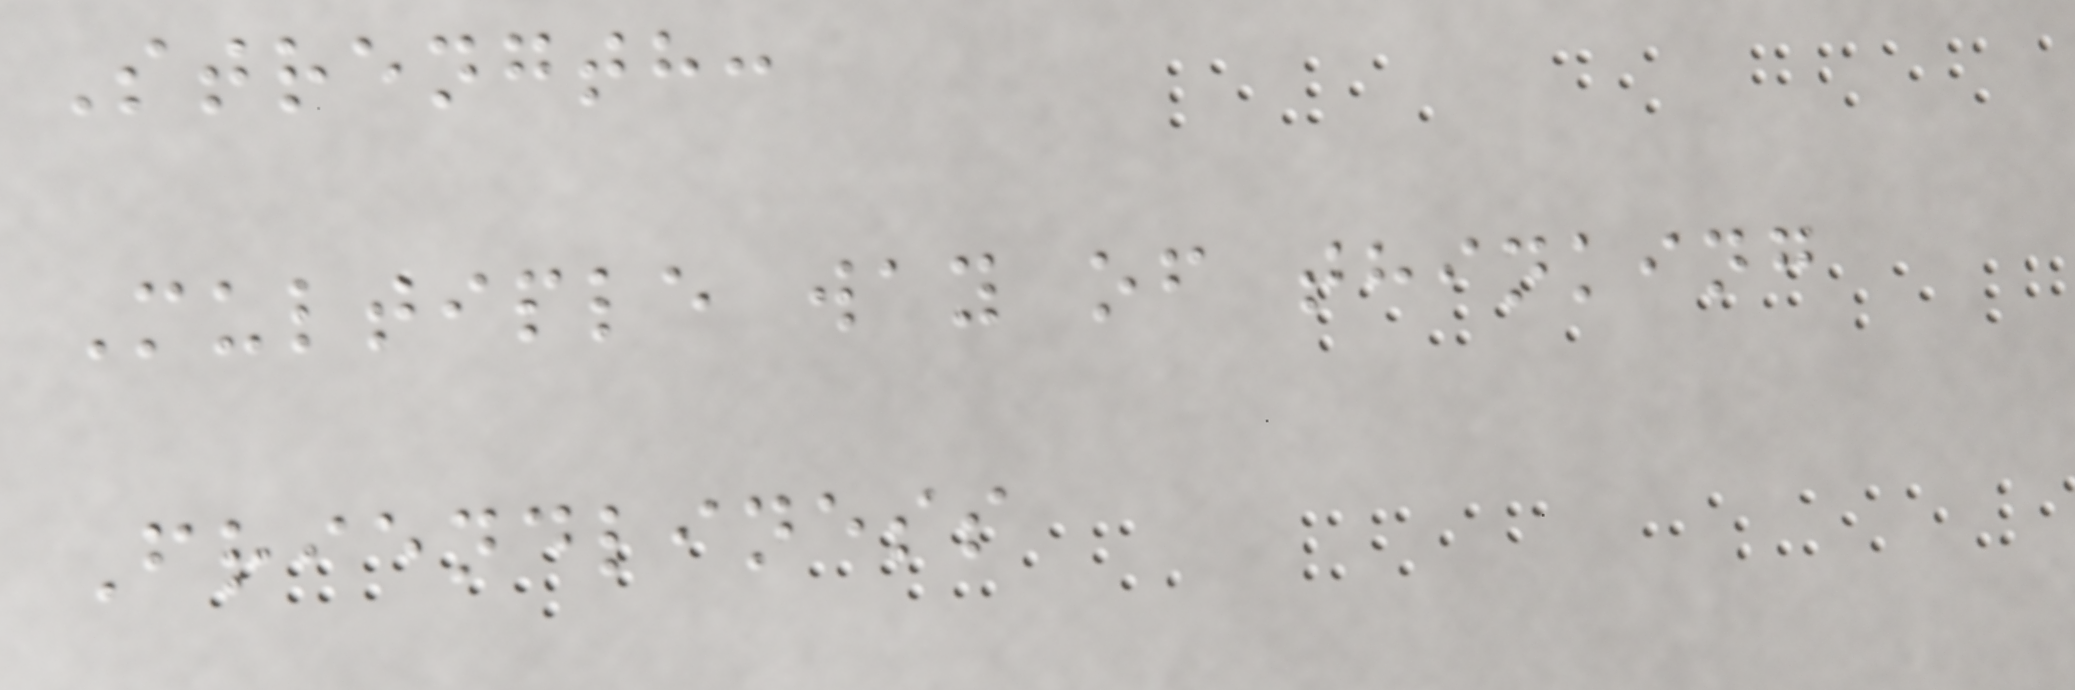Strength:
Multiple way of thinking
Friendliness
